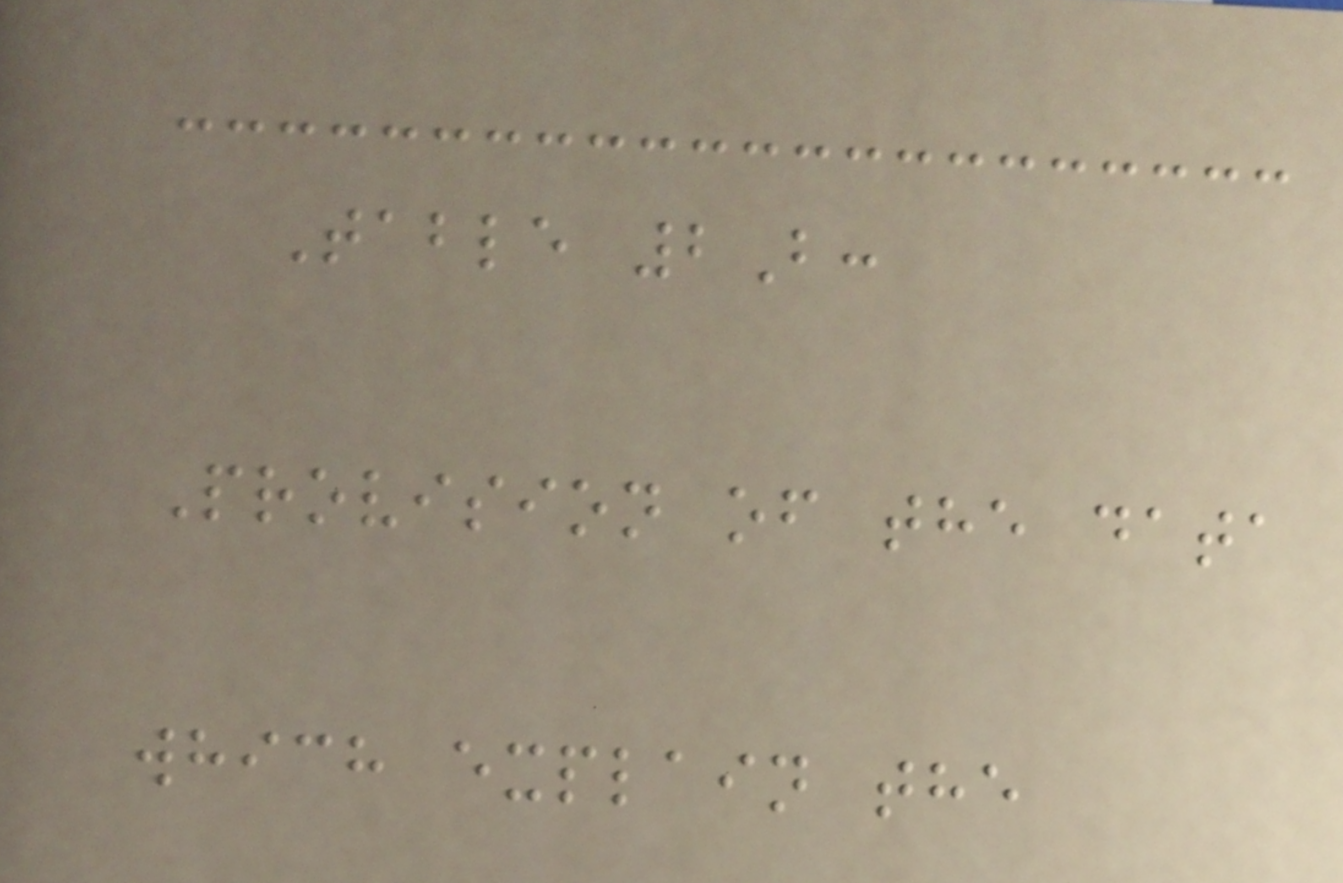Table 2B:
Provision of the data
which explain the
